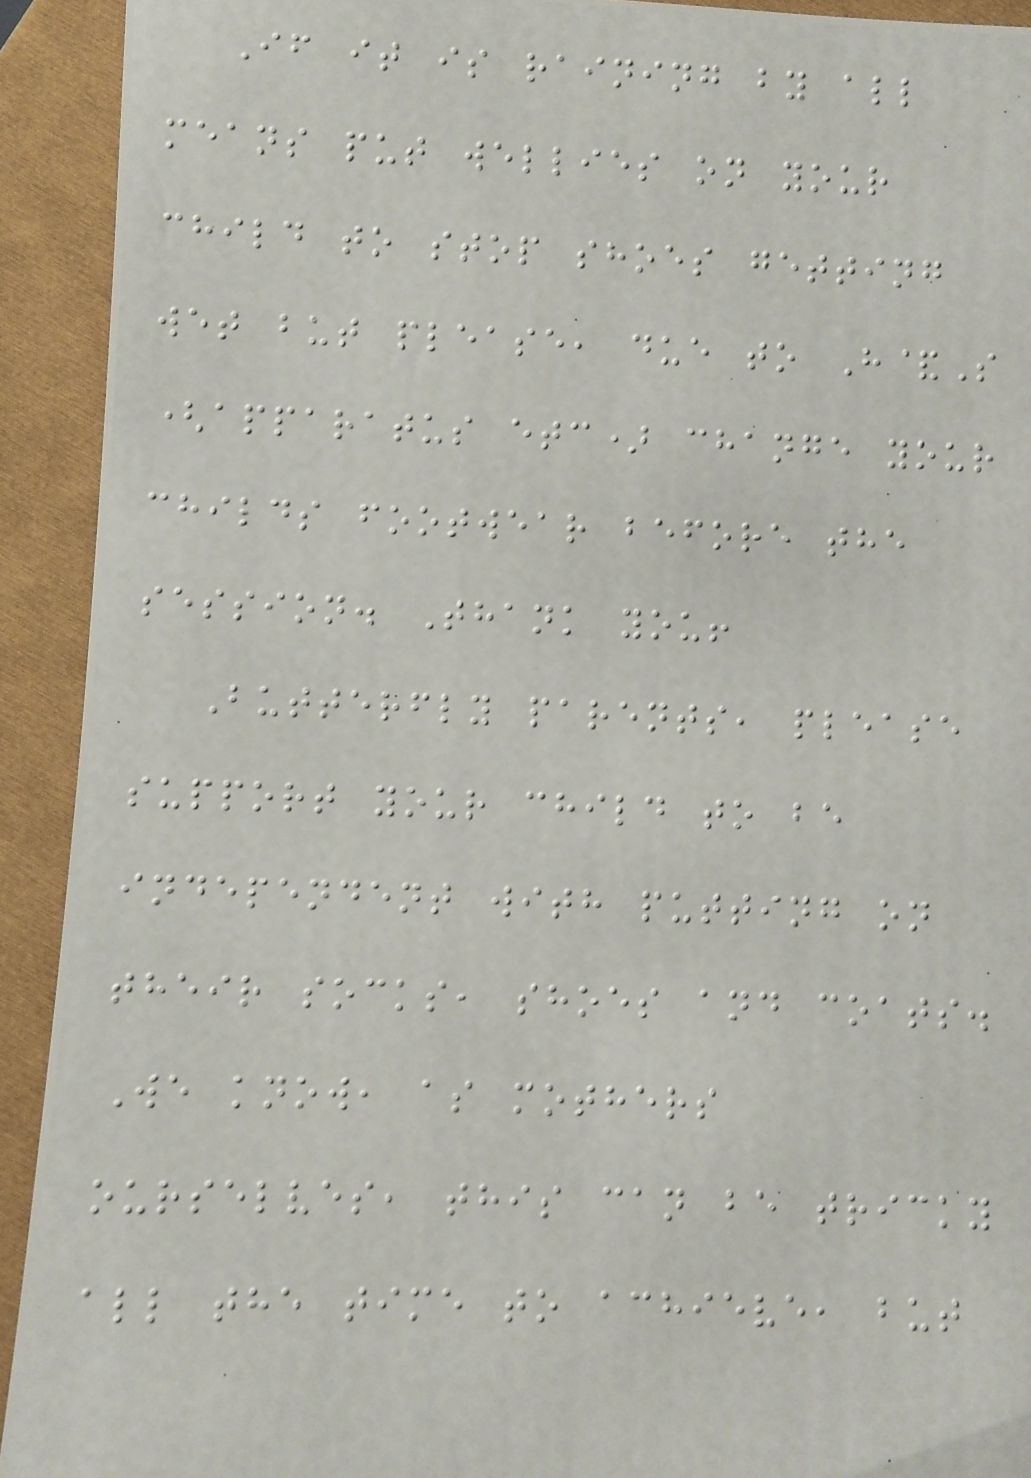If it is raining by all
means put wellies on your
child to stop shoes getting
wet but please, due to H&S
(apparatus etc) change your
childs footwear before the
session. Thank you!
Butterfly parents, please
support your child to be
independent with putting on
their socks, shoes and coats.
We know, as mothers
ourselves, this can be tricky
all the time to achieve, but
